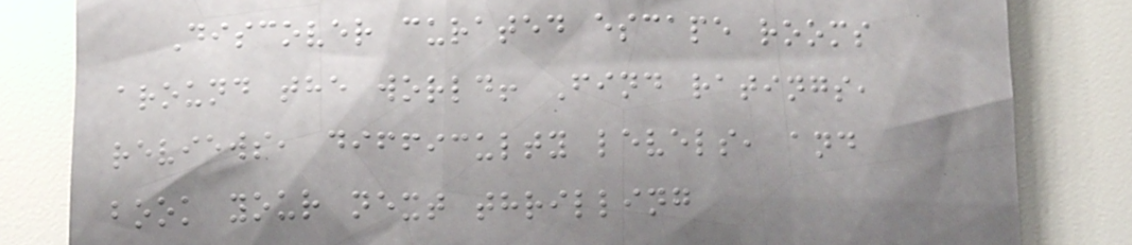Discover curated escape rooms
around the world! Find ratings,
reviews, difficulty levels, and
book your next thrilling
